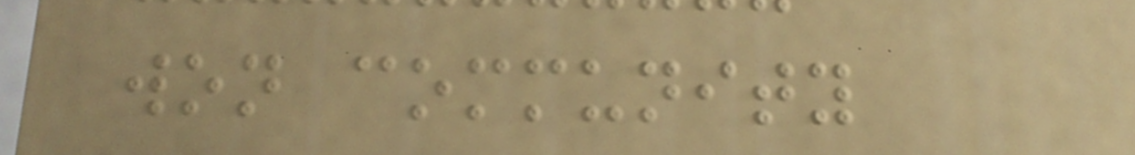won community
